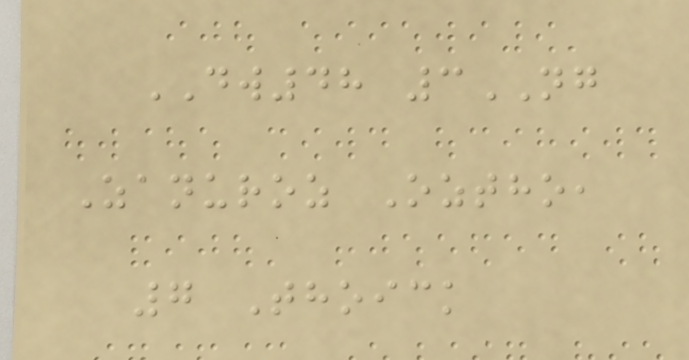DW48 3NG
Zanuroz Oztho,
7 Thoick
